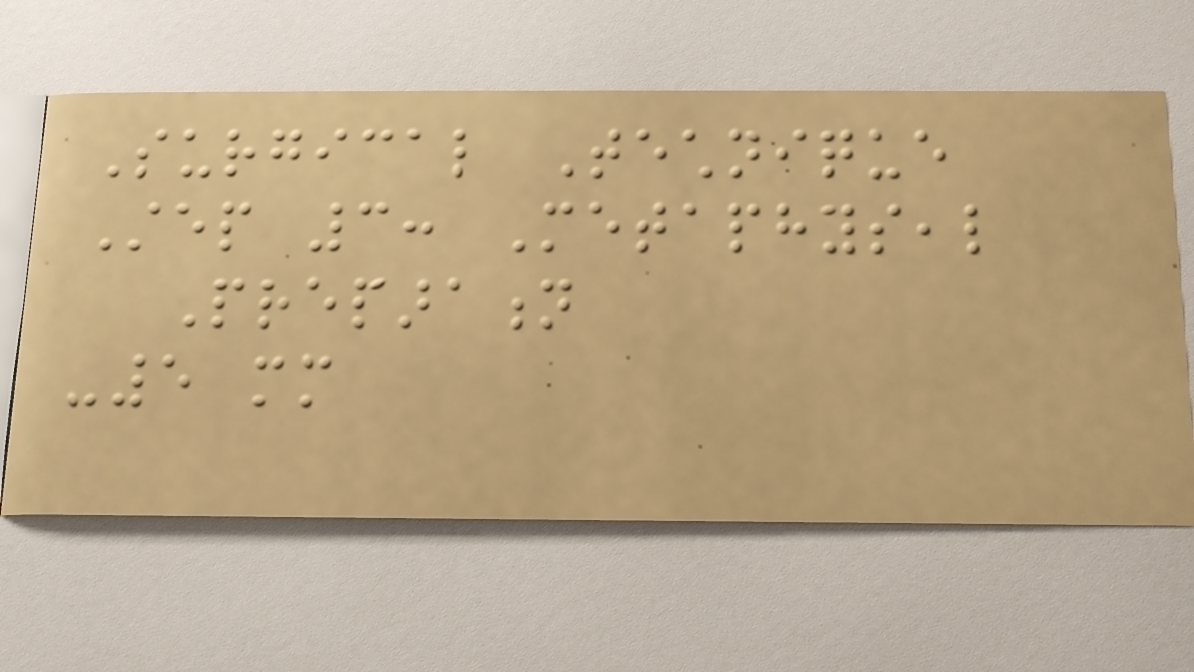Surgical Technique
Step 3: Metaphyseal
Preparation
-5 mm
